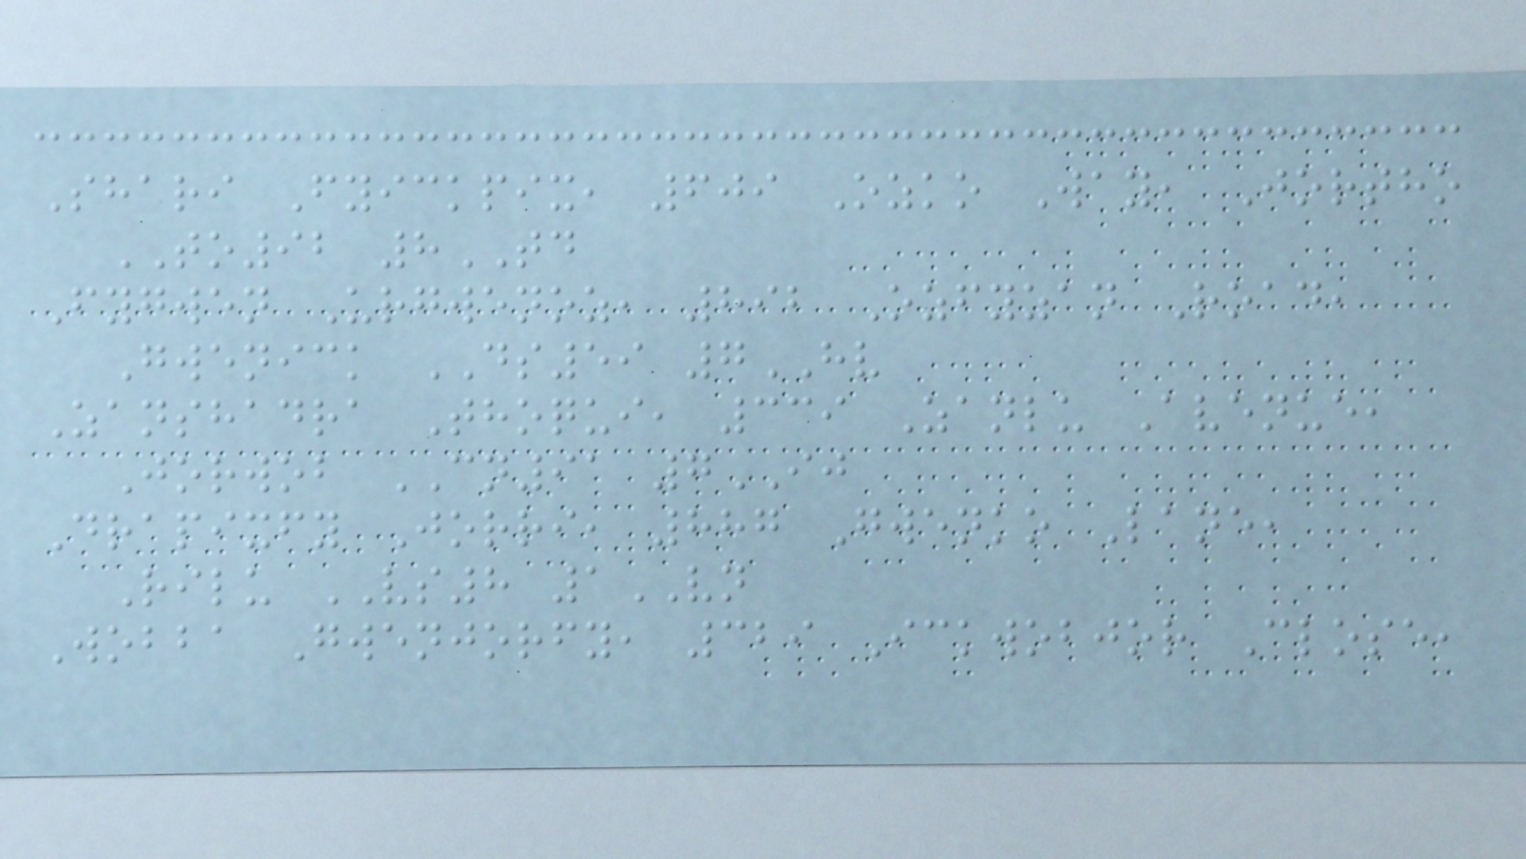Shari Fyickpix, 609 Ozko Way, Jortho
TO92 8TD
Fygwen Urgwenoz, 892 Ozfyzan Road,
Gwenick DS59 7HV
Zanshadra Thoqui, 339 Zanlu Avenue,
Jorwob CN91 7IJ
Drapixfy Jorri, 887 Gwenko Lane,
Rilu VS8 1VN
Wobba Gwenjorfy, 329 Ickwobjor Close,
